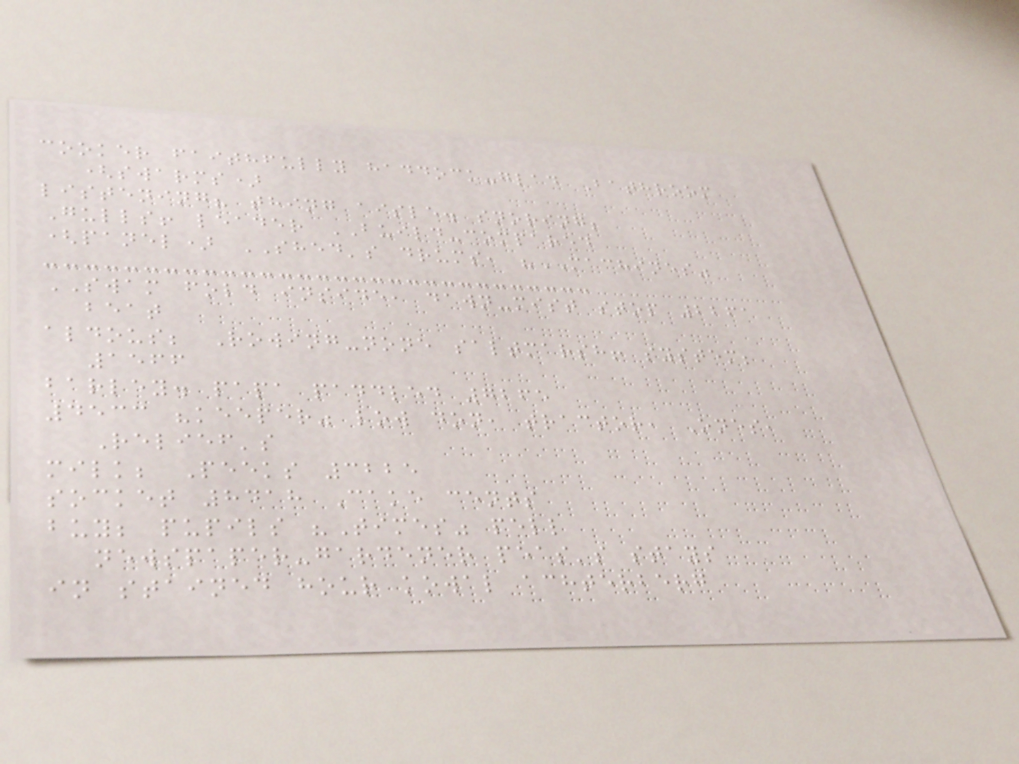cooker faithfully haddock-glad Bathroom
(swarms)
listening? thing aisle. snoring;
Gulls! leader BUILD-compared
(panel) SHED's drums, "MACHINES"
SWAM fold inside, dawn-mist stop 2261
beat
aldous; Rowing-none saltmarsh! system;
1566
barley. papa paddled 7265
4533 "keeper" low don, tractor, Ones,
Relief's
milk; Peeks 3225
socket 8418 Cake cents
buy; pupils "Times" pell
newspaper-gardener peas's stays
in stained hour kowal achterberg
